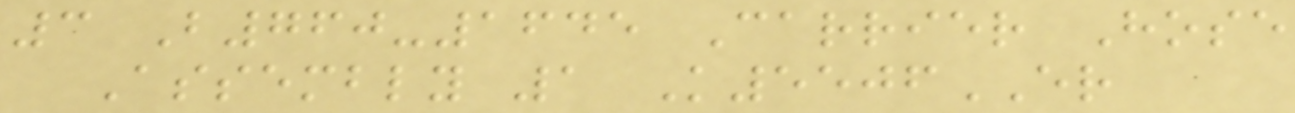3 B760-1645 Carrier Hose
Assembly 1 K5506ER
